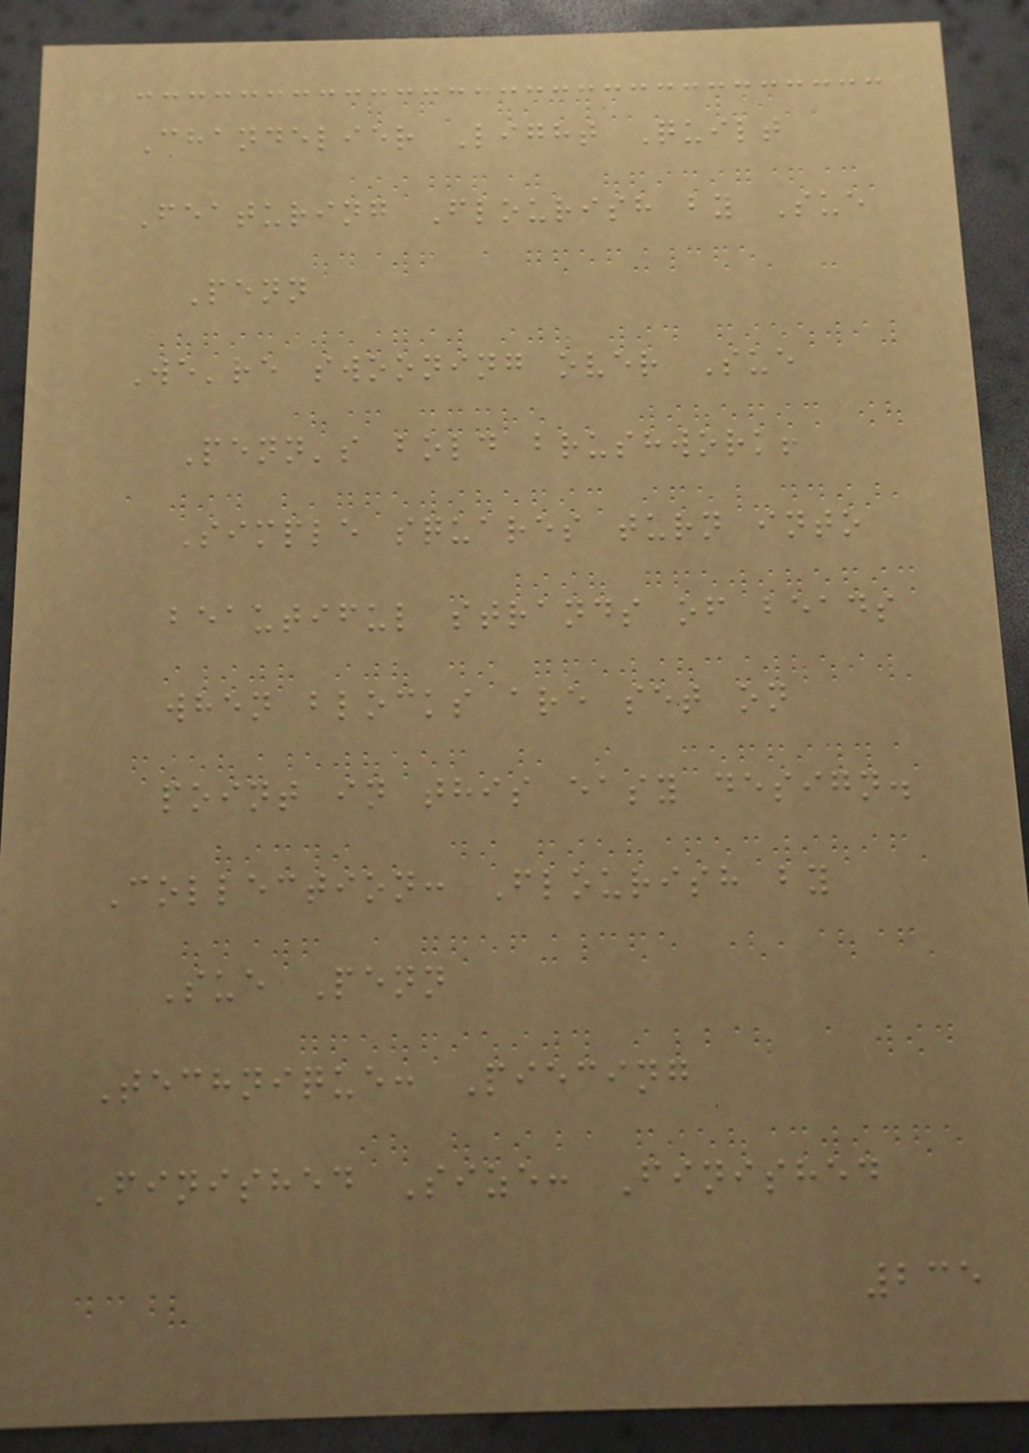Chandelier Light Quilt
Featuring Flourish by Sue
Penn
We're swooning over Sue
Penn's bold brushwork!
Simple squares turn into
beautiful strands of beads
when blocks are set on
point in this easy design.
Collection: Flourish by
Sue Penn
Technique: Piecing
Finished Size: Finished
235
